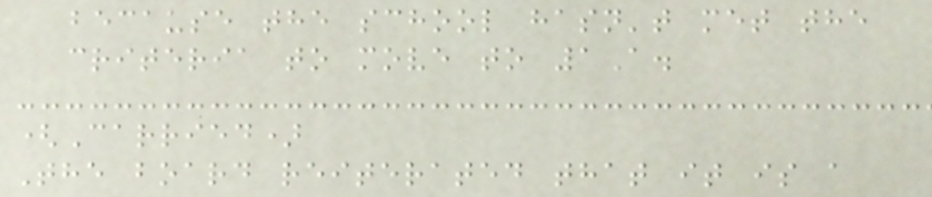because the school hasn't met the
criteria to move to 1A.
(Carried)
The board reiterated that it is a
